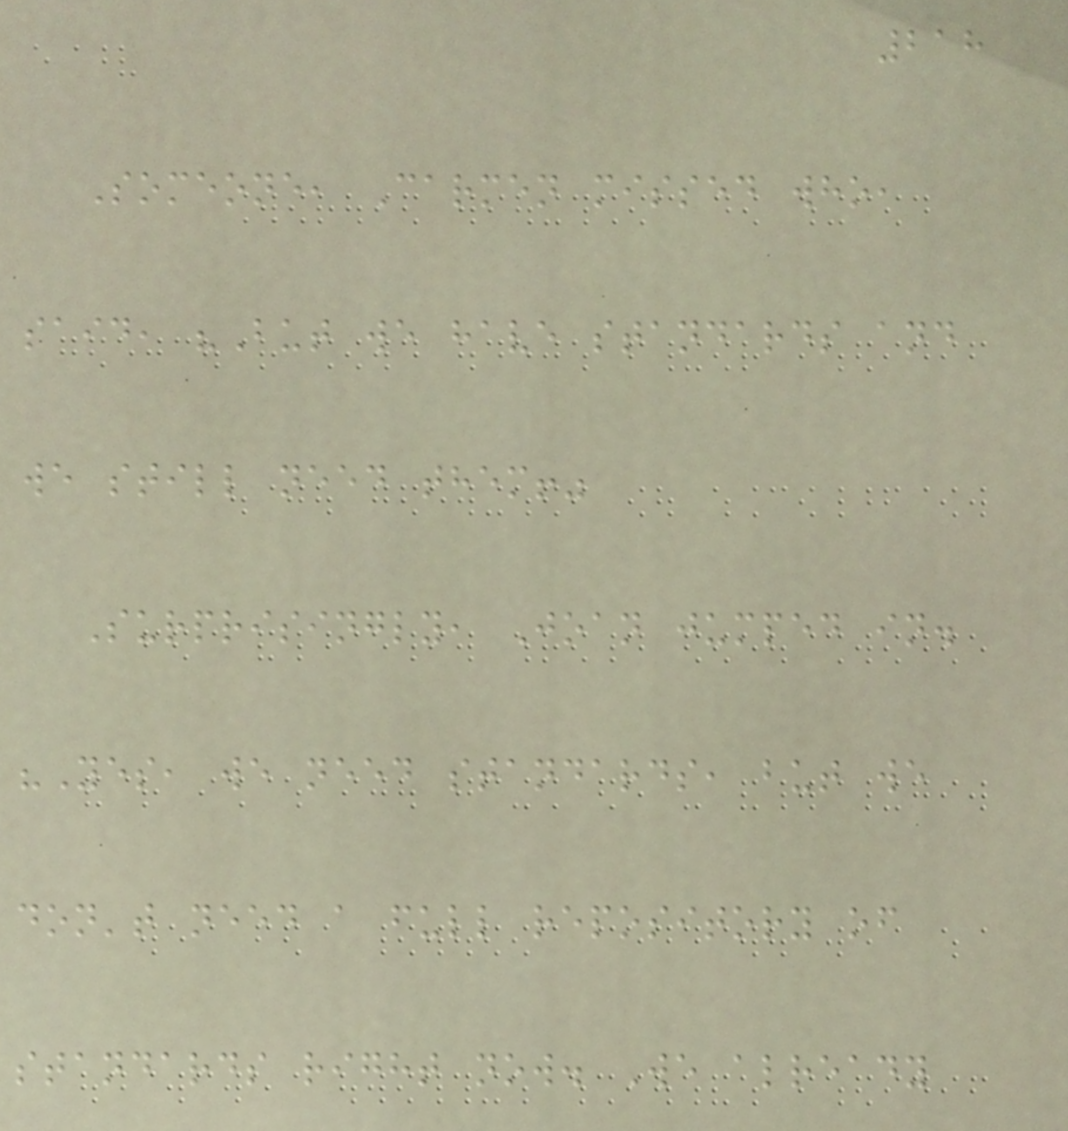218
Someone, Carmen missed who,
said, "But we have standards and
we still need them!"
Surprisingly, Joan jumped in.
"Yes, we need standards, but we
don't need a full repository of
standards right now. We already
